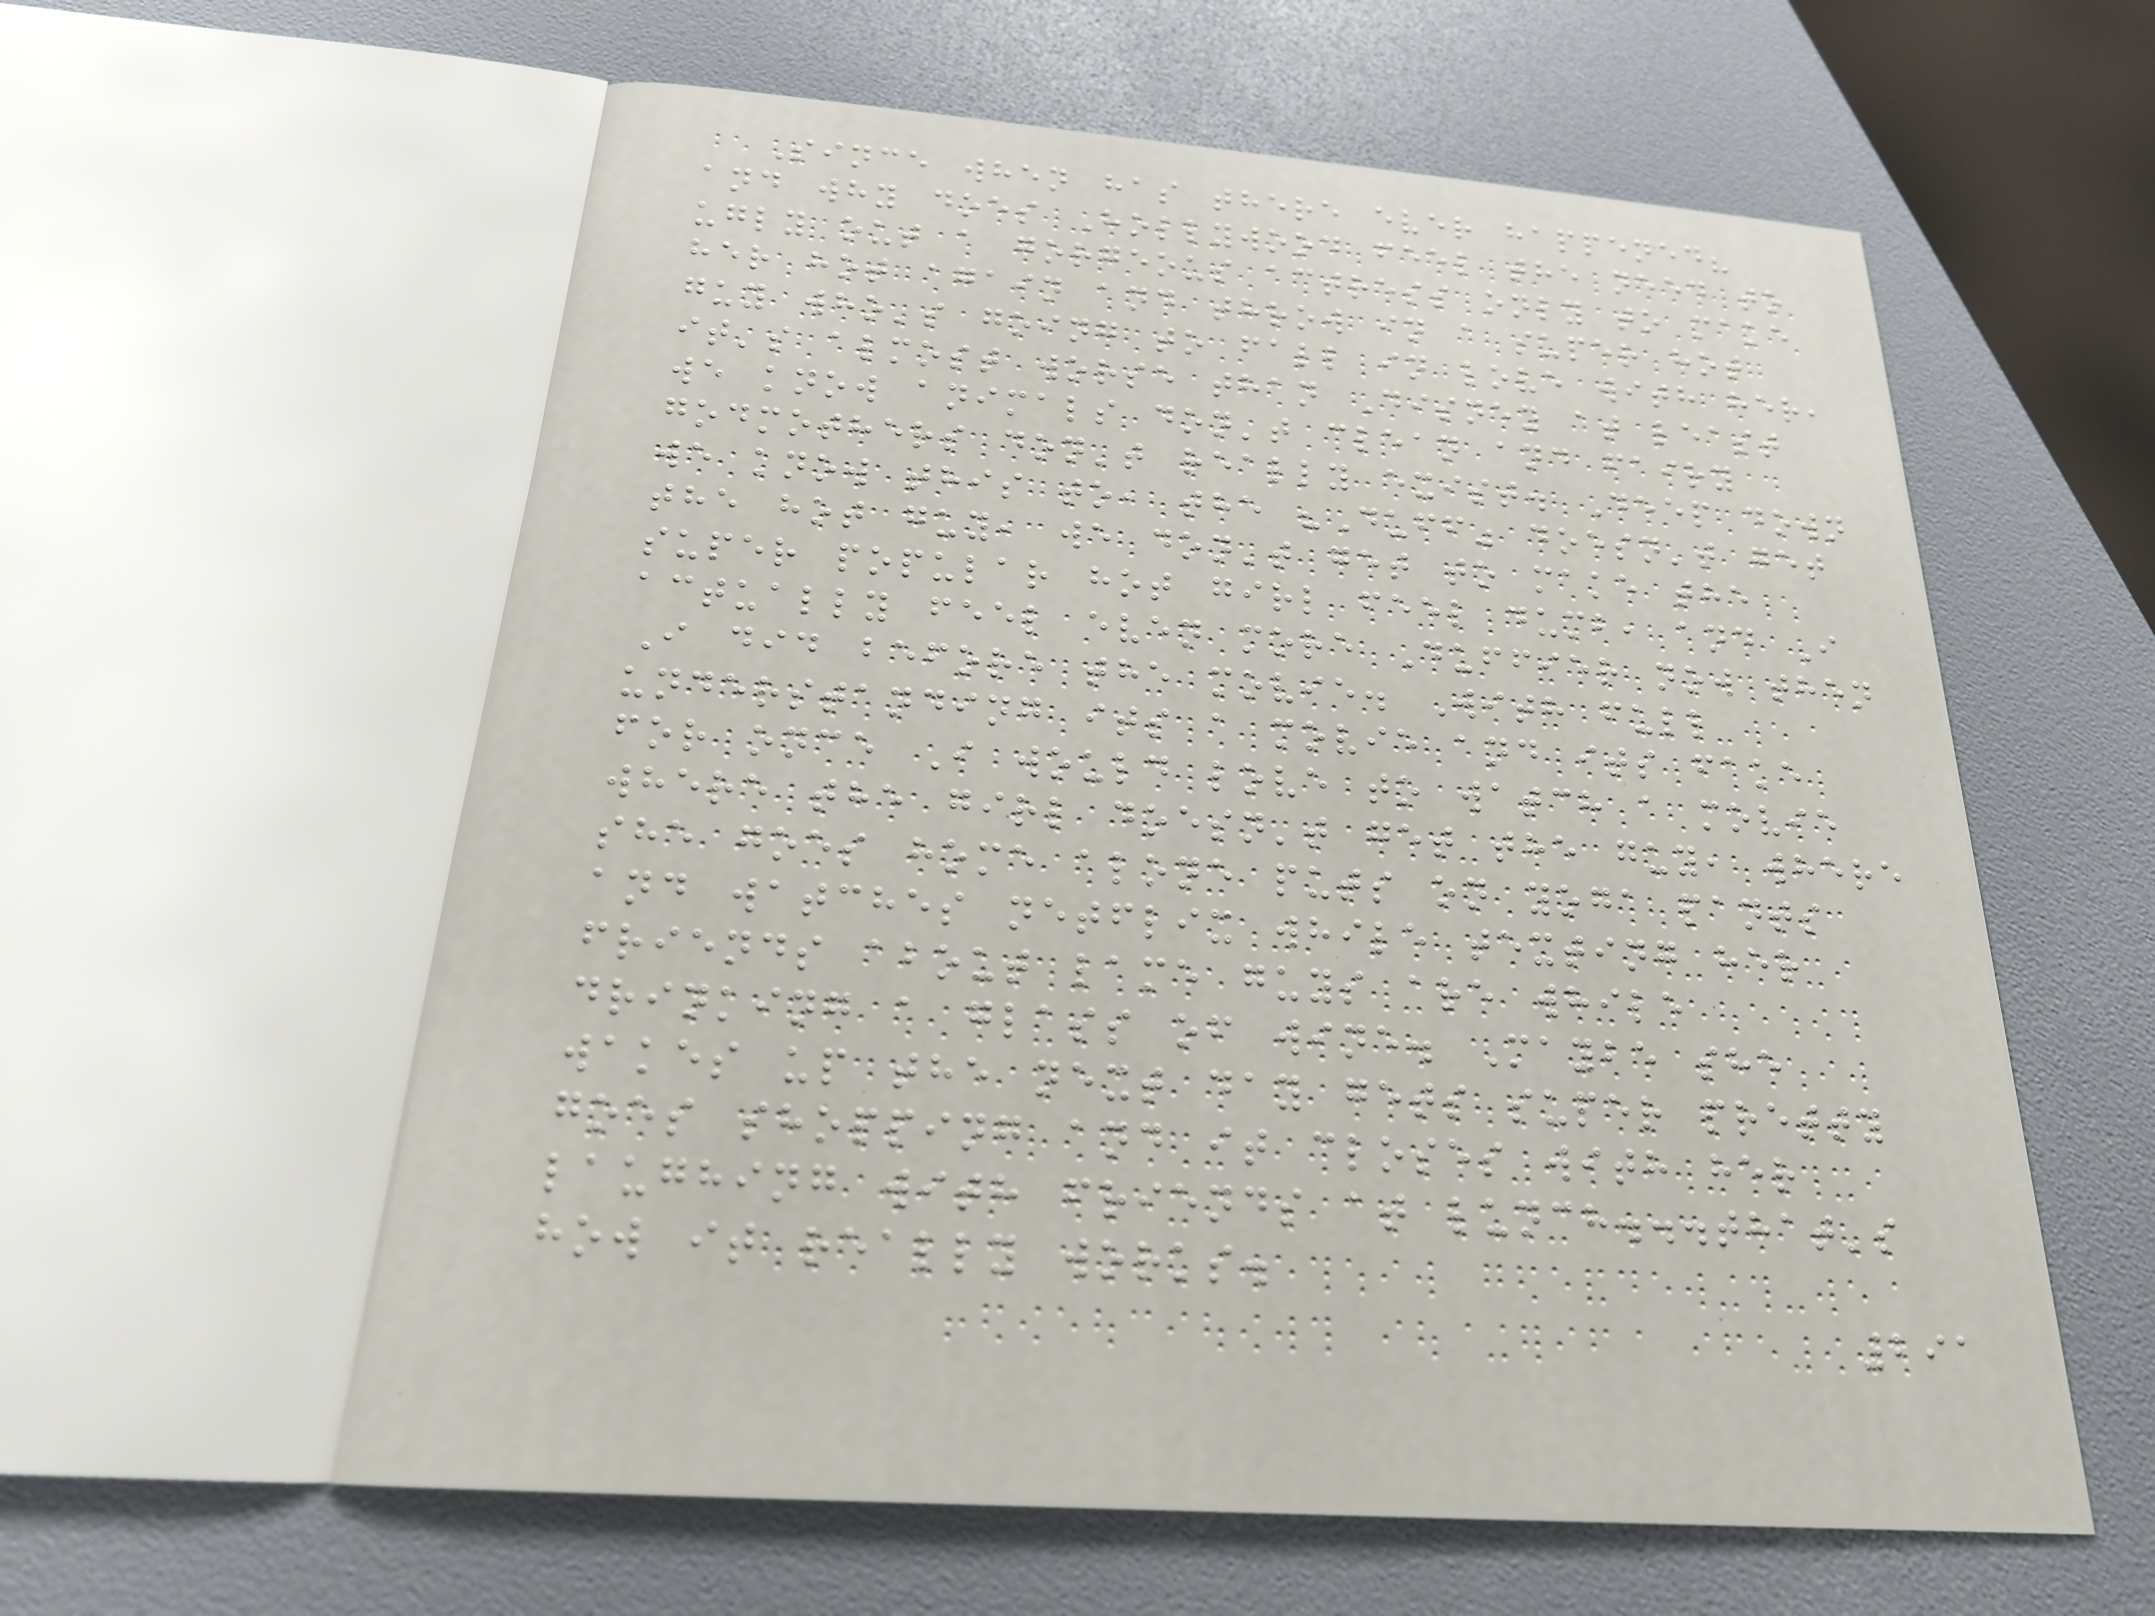Since when has there ever happened?
and why does Hollywood feel the need to
ugly out a gorgeous actress only to make
her hot again and throw in a super hot
guy who's going to fall in love with her,
it's almost worse than Disney at least
we know animals don't clean and fairy
godmothers don't really exist. Deep down
we know this to, the "Duff" doesn't get
the hot guy, we don't get to make the
super popular hot girl feel dumb, and I
actually feel even more Duffier now then
I did before the movie. With full
understanding its a movie and its fake
for once I would love to watch a movie
where the girl doesn't get the guy, where
she goes home alone puts on yoga pants
and watches netflix while texting her
friends about lame guys are while
drinking a glass of wine. Maybe she
wakes up the next day gets super pretty
goes shopping and it closes with her
laughing with friends at lunch...that's
how it really works.
291
